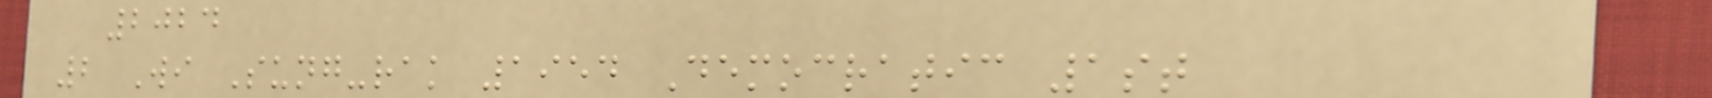2024
2 Wi Sung-rak 1954 Democratic 1st
